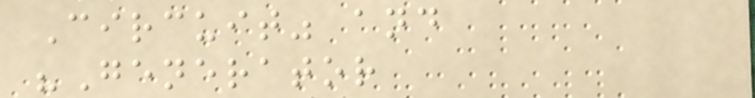Circuit" and
"Generator
